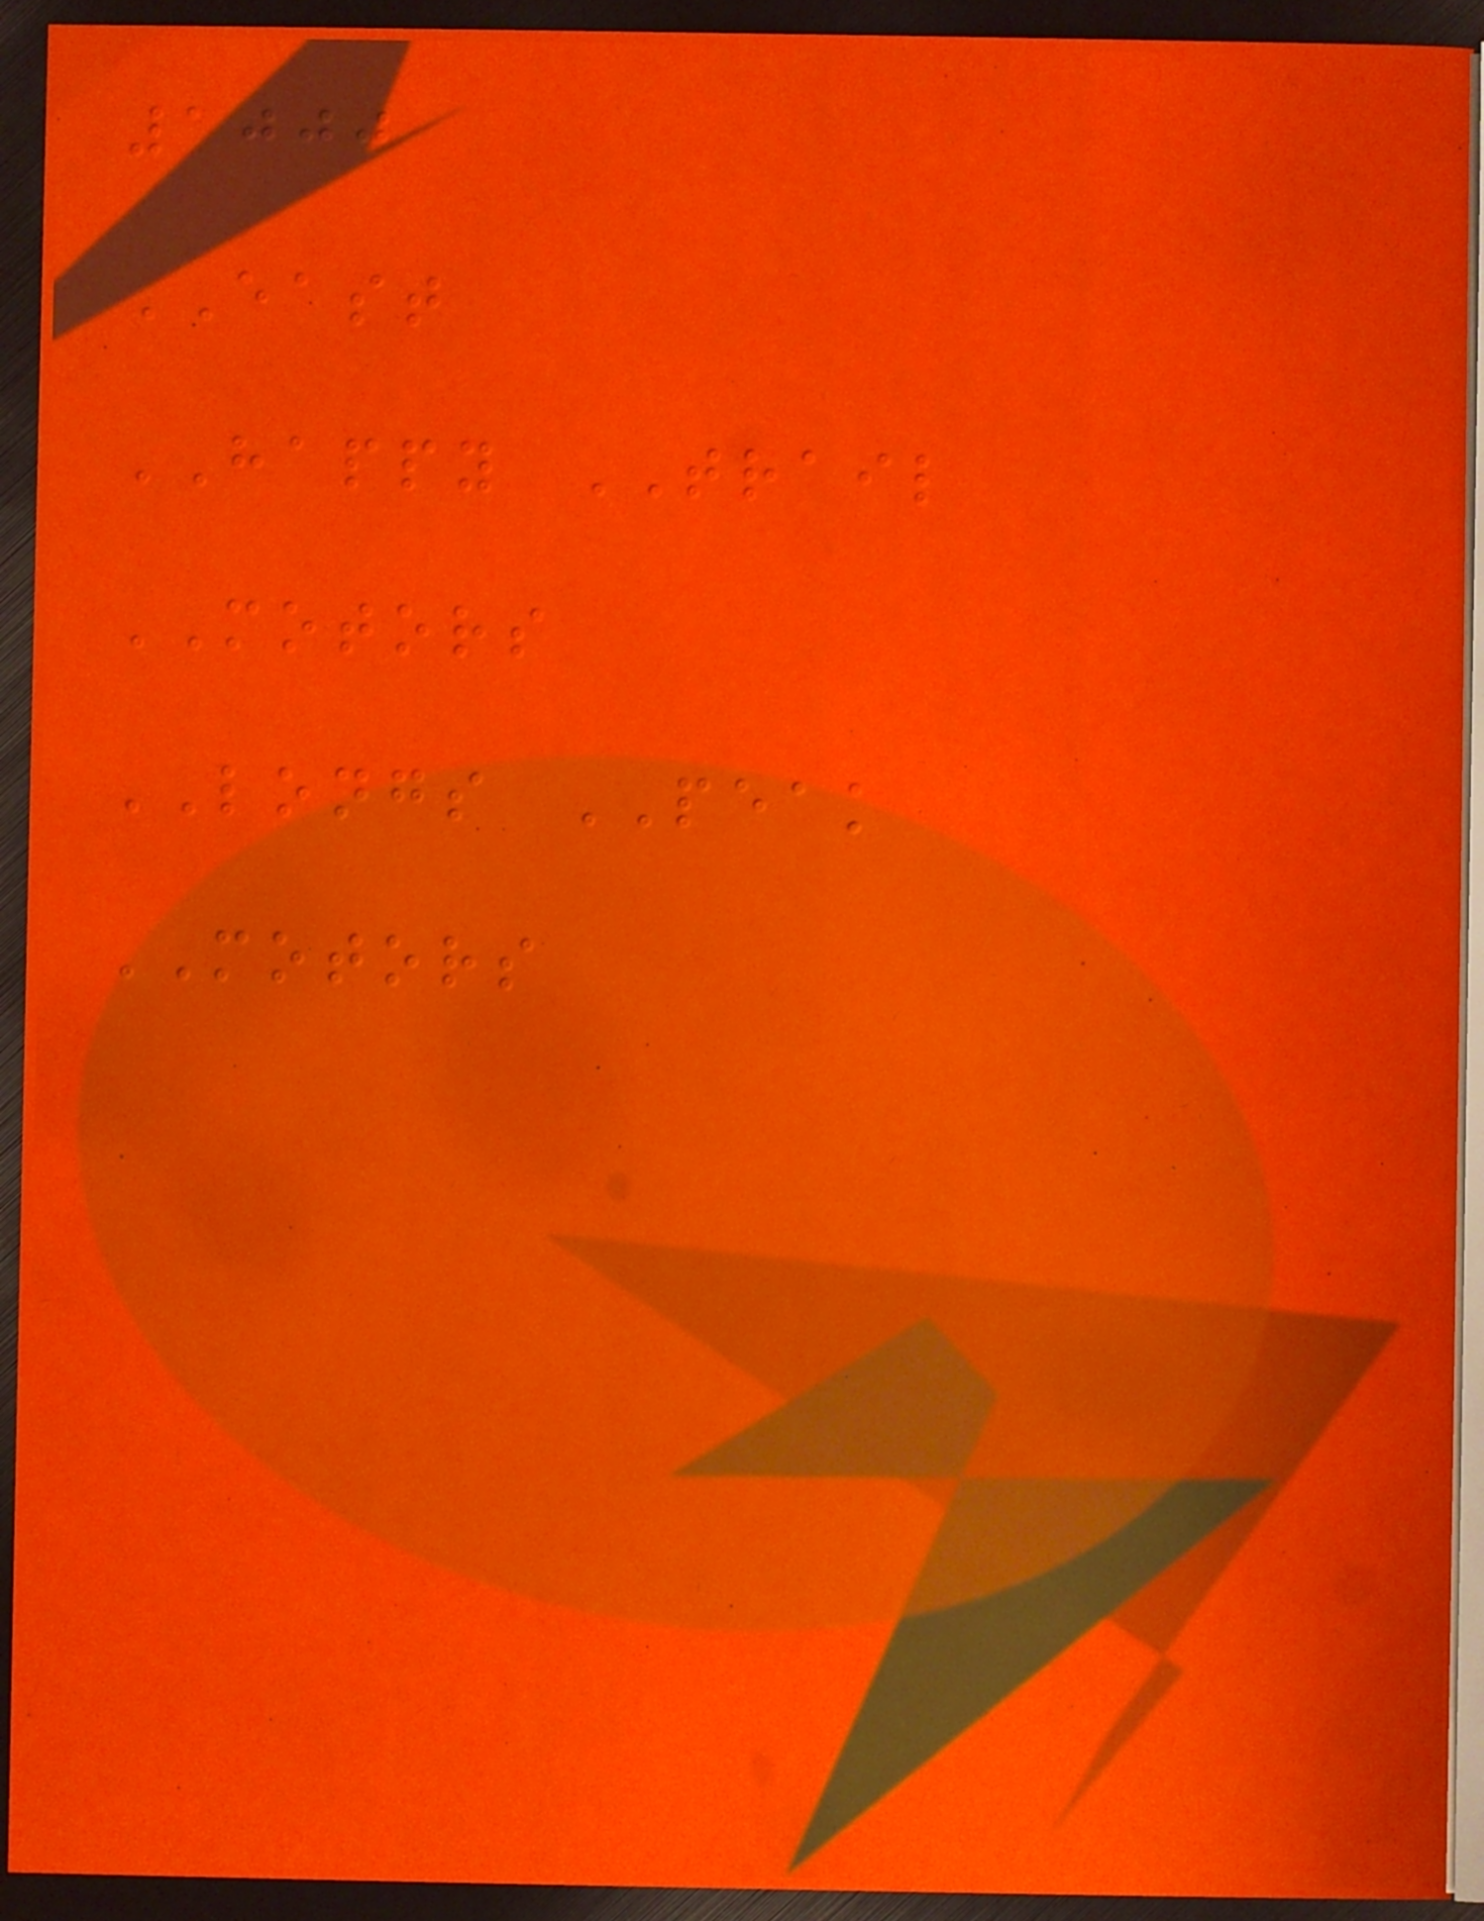1000
EAST
HAPPY TRAIL
MOTORS
LONGS PEAK
MOTORS
